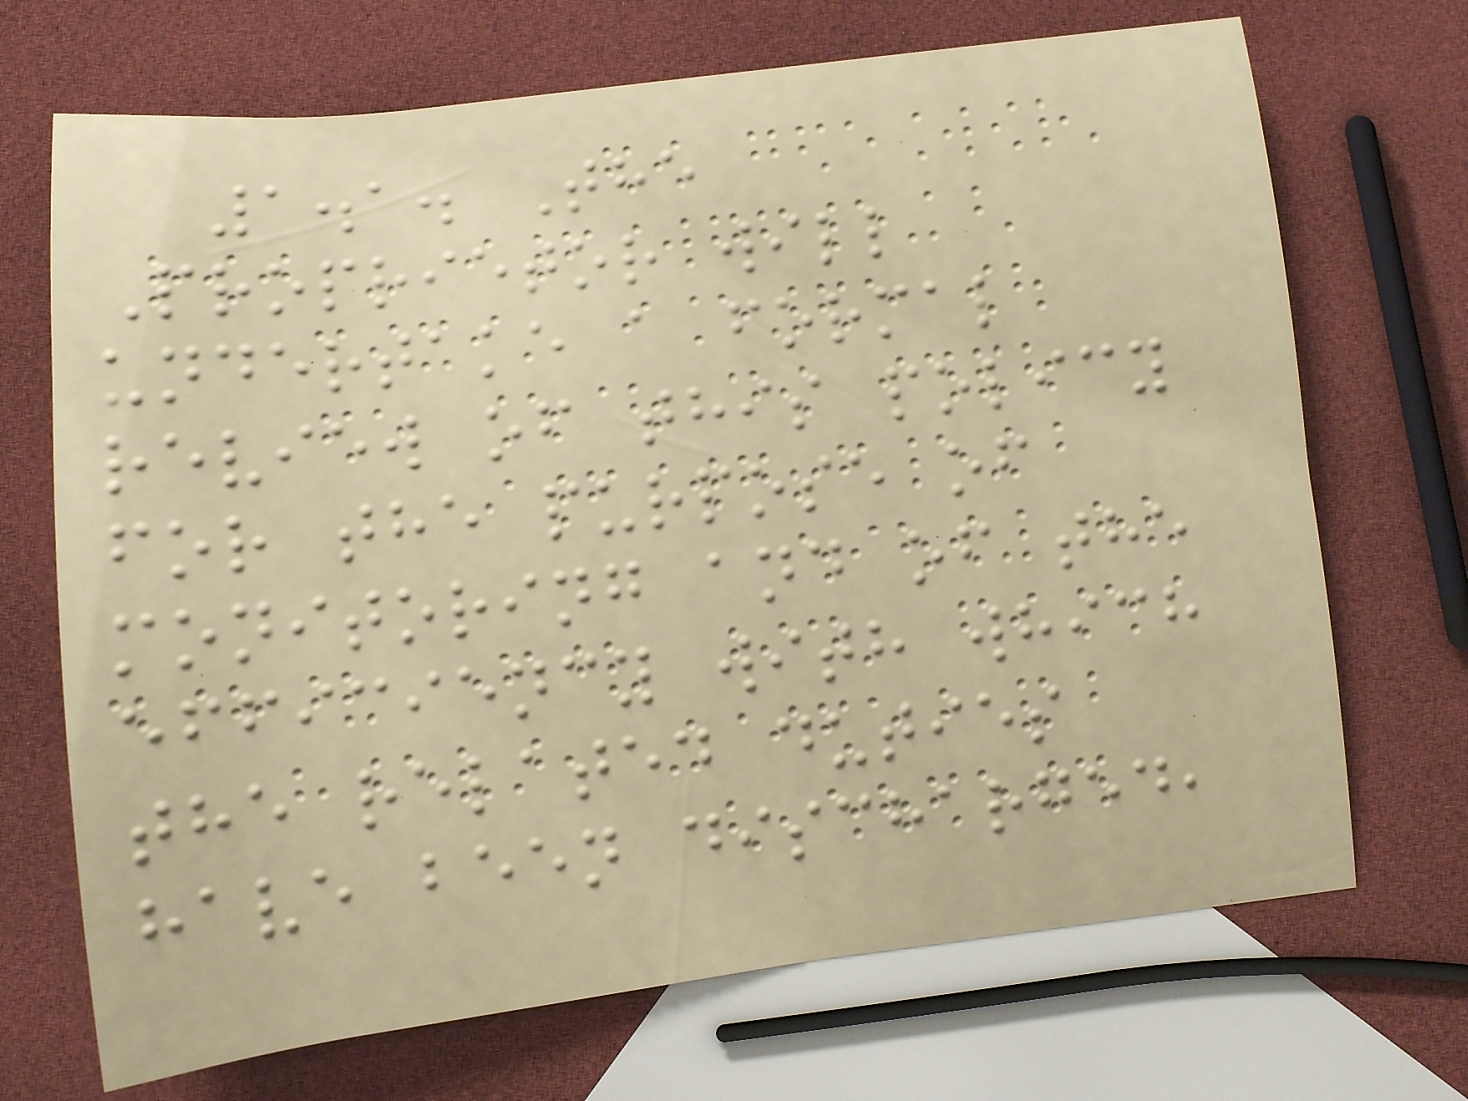1.1. The
Proprietor will
undertake a formal
review of this policy
for the purpose of
monitoring and of the
efficiency with which
the related duties
have been discharged,
